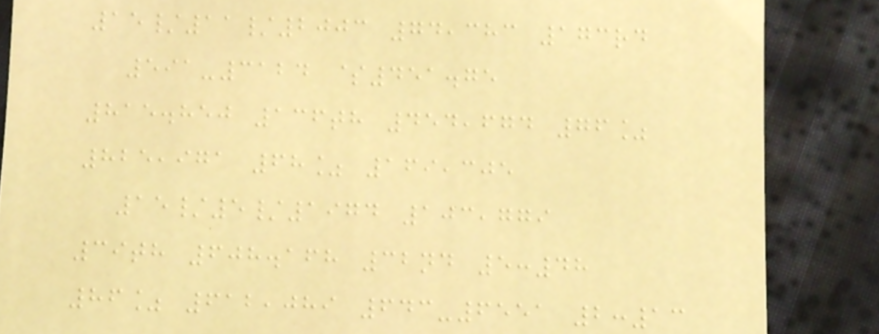15/11/2003 74,383 173rd
591-3124 $451.75
815.850 136th 454,674 76%
825,971 68% 169,305
15/5/1974 103,779
39th 608.168 32nd 5:48
86% 612,089 643-6551 2:13
